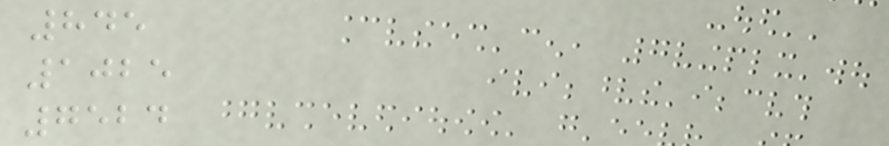845
1025
7524
